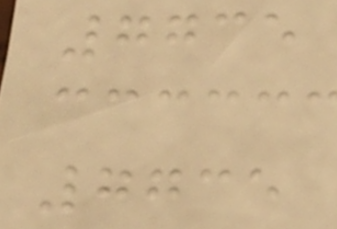7735
7735
